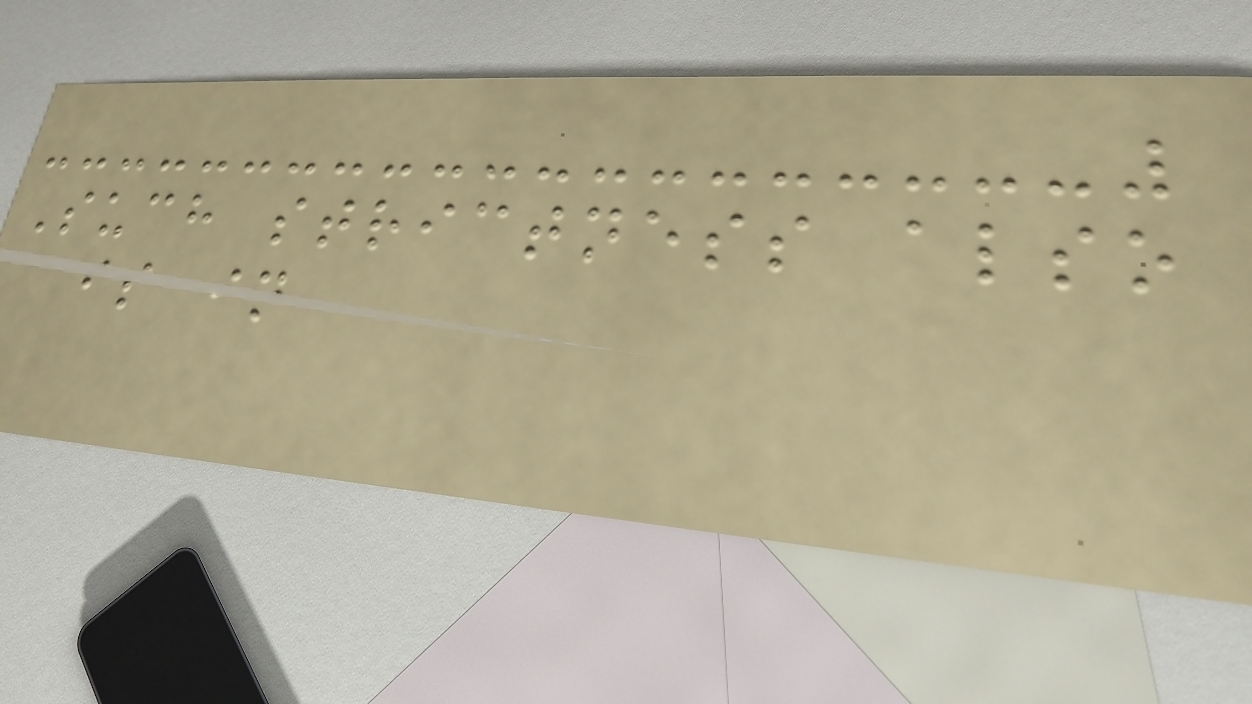Such strictness also
is in
